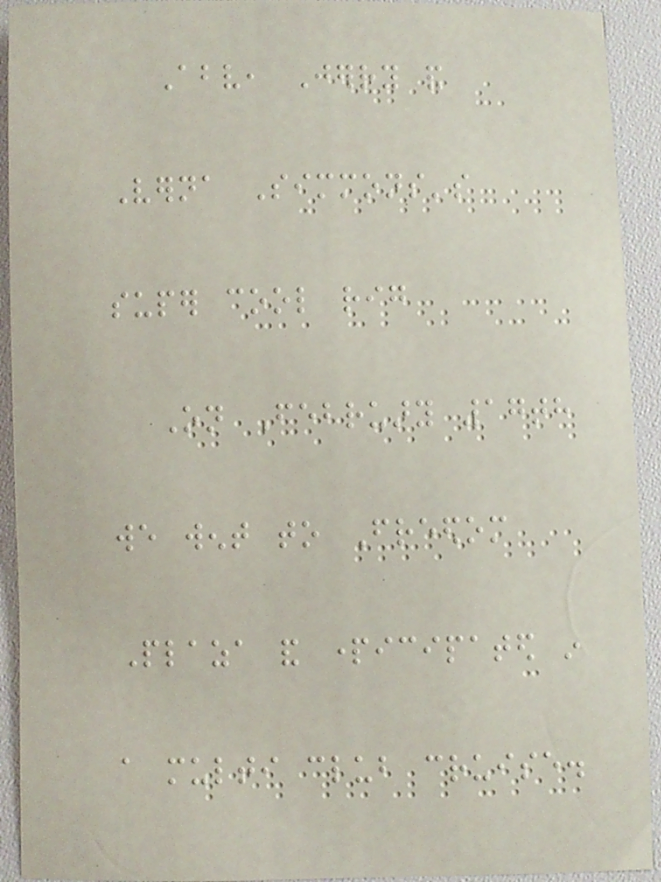Above, Jerry and
Verna Simmons's
super cool rig
On February 17th
we went to Freedom
Plaza and participated in
a multi club cruise.
